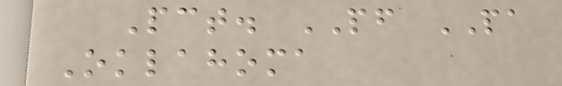Pct. PF PA
Oklahoma
